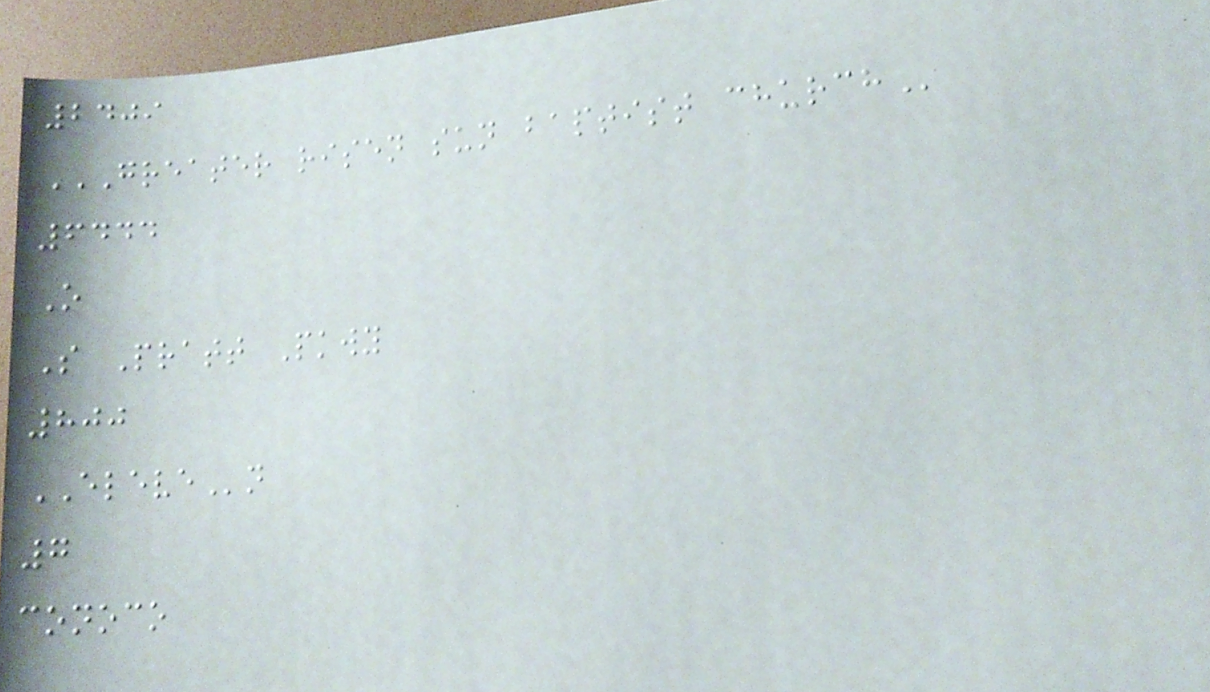2409
GREATER RISEN SUN BAPTIST CHURCH
6444
O
S Pratt Pkwy
800
ELEVEn
7
conoco
